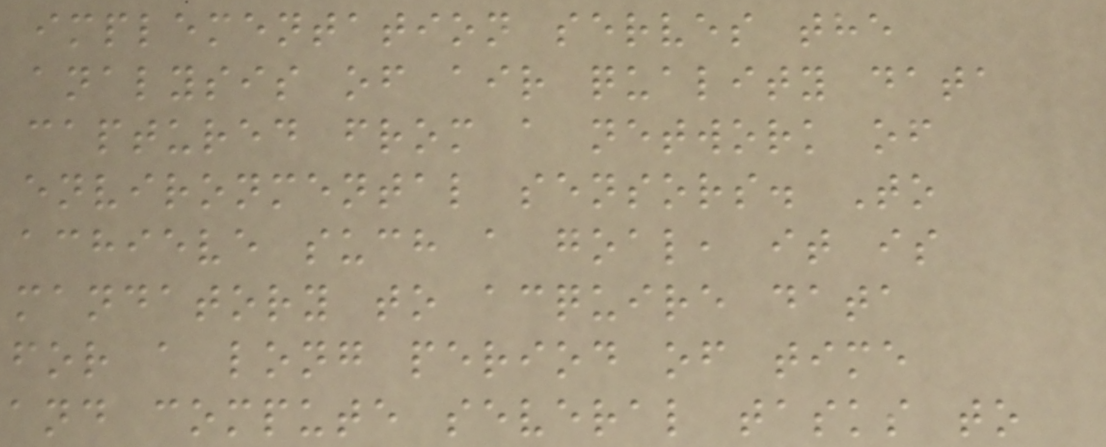implementation serves the
analysis of air quality data
captured from a network of
environmental sensors. To
achieve such a goal, it is
mandatory to acquire data
for a long period of time
and compute several tasks to
